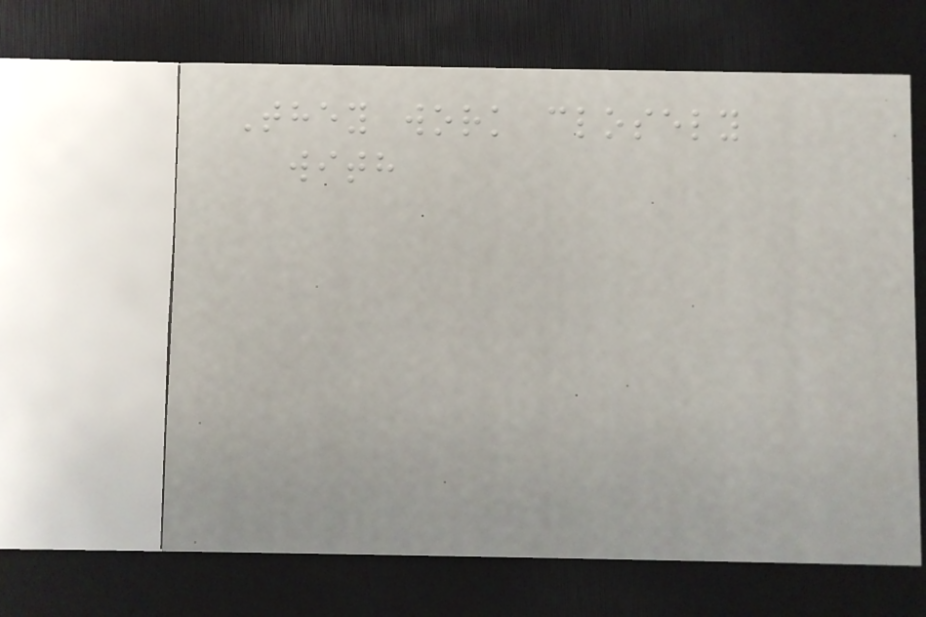They work closely
with
